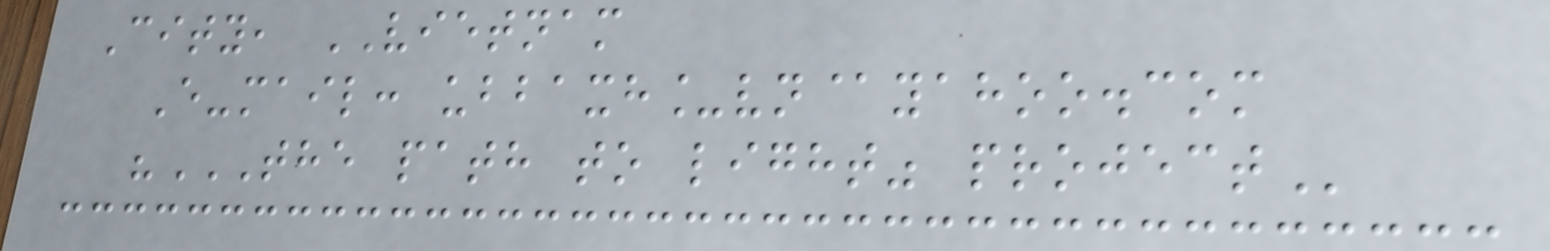City, VIETNAM
E-mail: ubbaxh_vn@yahoo.com
"THE PATH TO LIGHT" PROJECT
